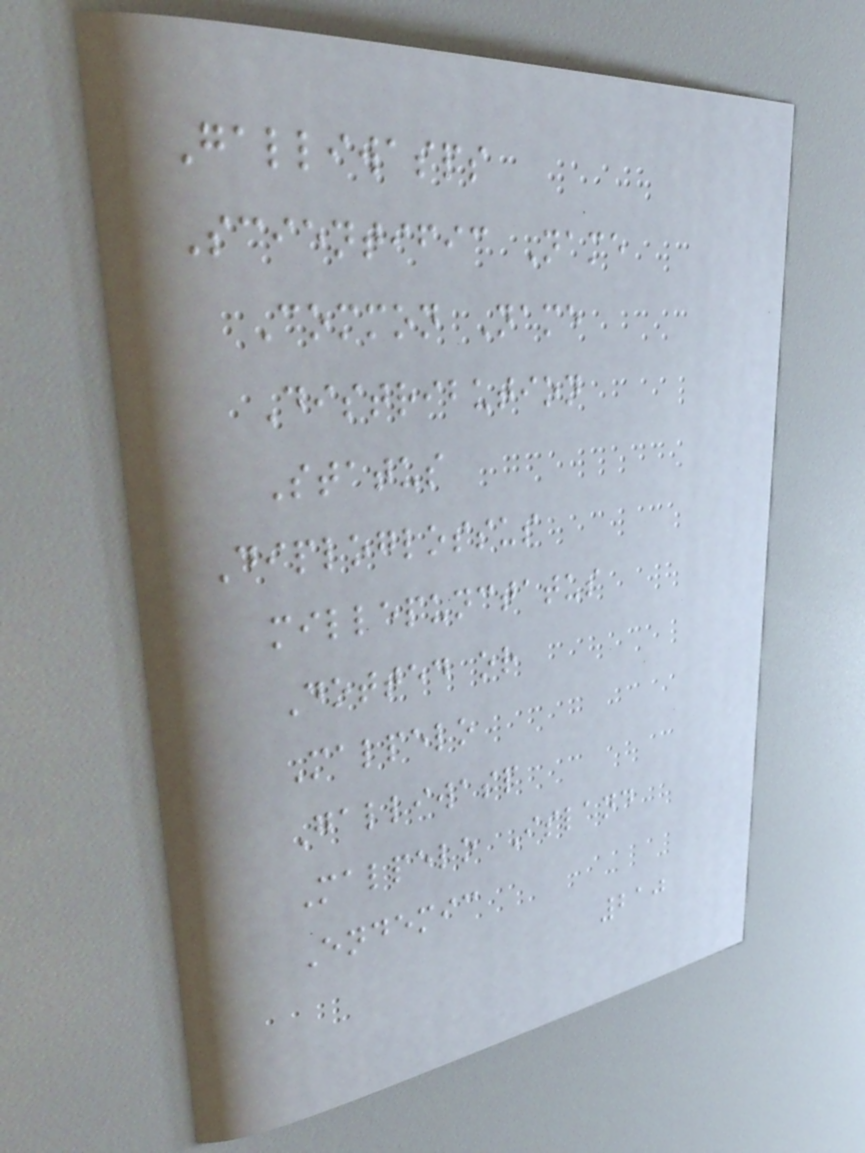Galliwasps
Scientific Name
Common Name
Distribution
Status
Diploglossus
millepunctatus
Dotted or
Malpelo
Galliwasp
Malpelo Island
Endemic
210
